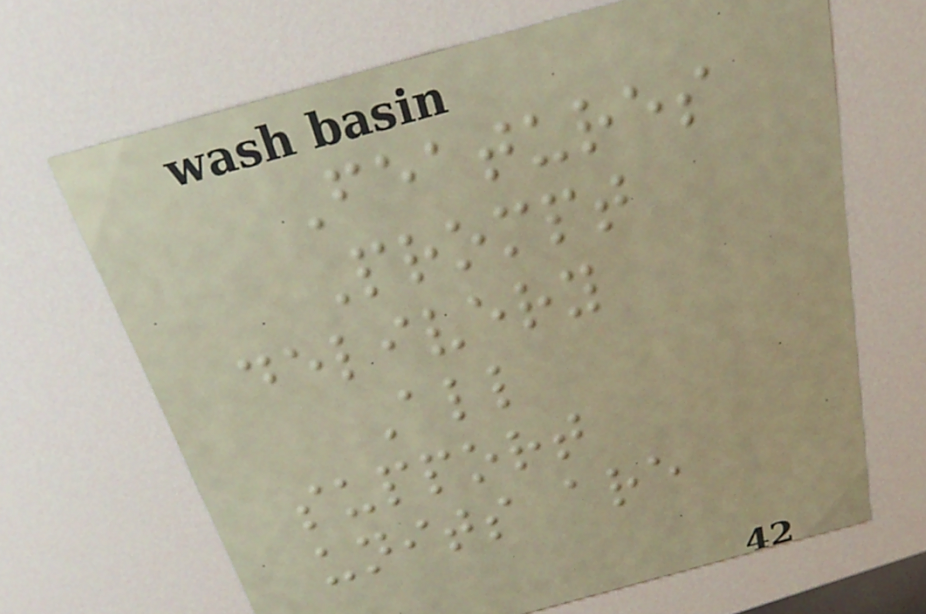Features
Prompt
delivery
All
support
units are
